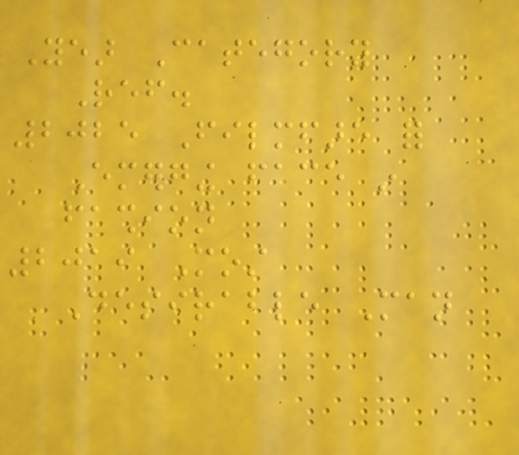Year Category
Ref.
2025 Filmfare for
Emerging face in
fashion
2019 Most
Desirable Man
